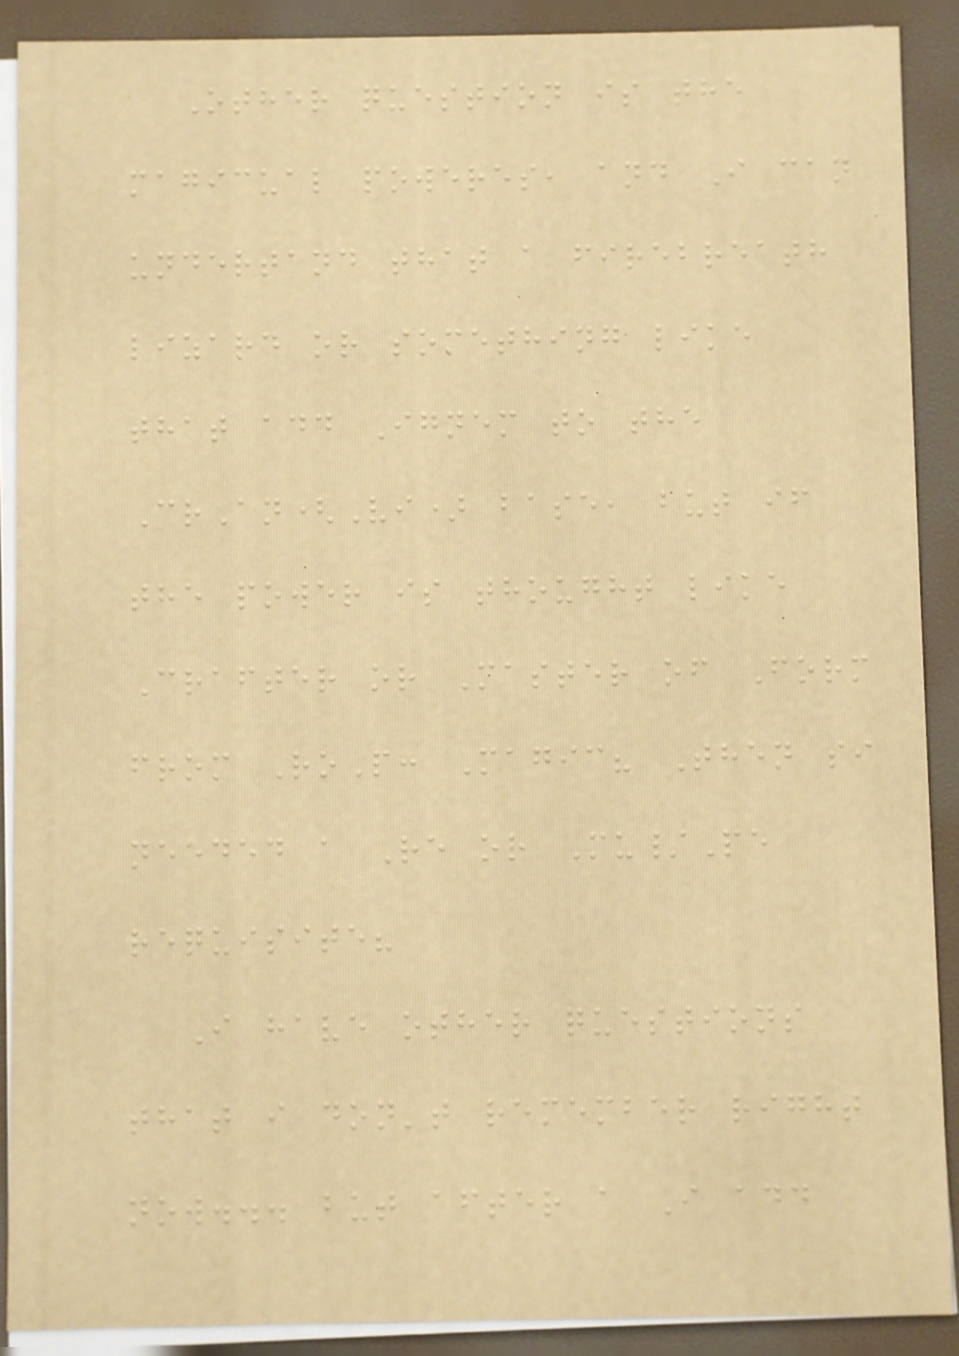Other question is the
magicual poweres, and I can
undertand that a firebreath
lizard or something like
that add Ignem to the
CrAn(Vi) base, but if
the power is thought like
Crafter or Master of Form
from RoP: Magic? Then si
needed a Re or Mu/Pe
requisite?
I have other questions
that i don't remember right
now... but after a I add
